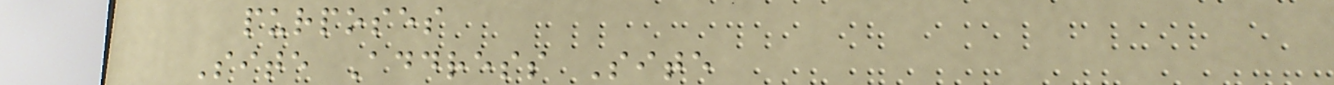purposes
Site Address Site
